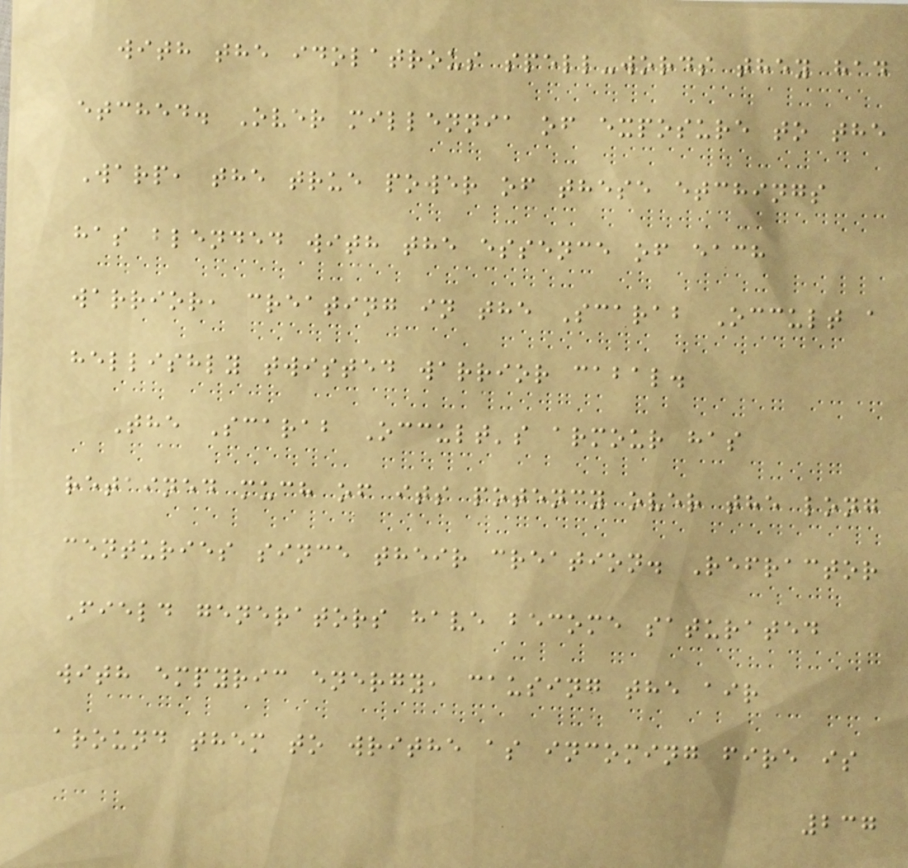with the idolatrous spell-words they had
etched. Over millennia of exposure to the
Warp, the true power of these etchings
has blended with the essence of each
warrior, creating in the Scarab Occult a
hellishly twisted warrior cabal.
The Scarab Occult's armour has
retained much of its potency over the long
centuries since their creation. Refractor
Field generators have become saturated
with empyric energy, causing the air
around them to writhe as incoming fire is
237
